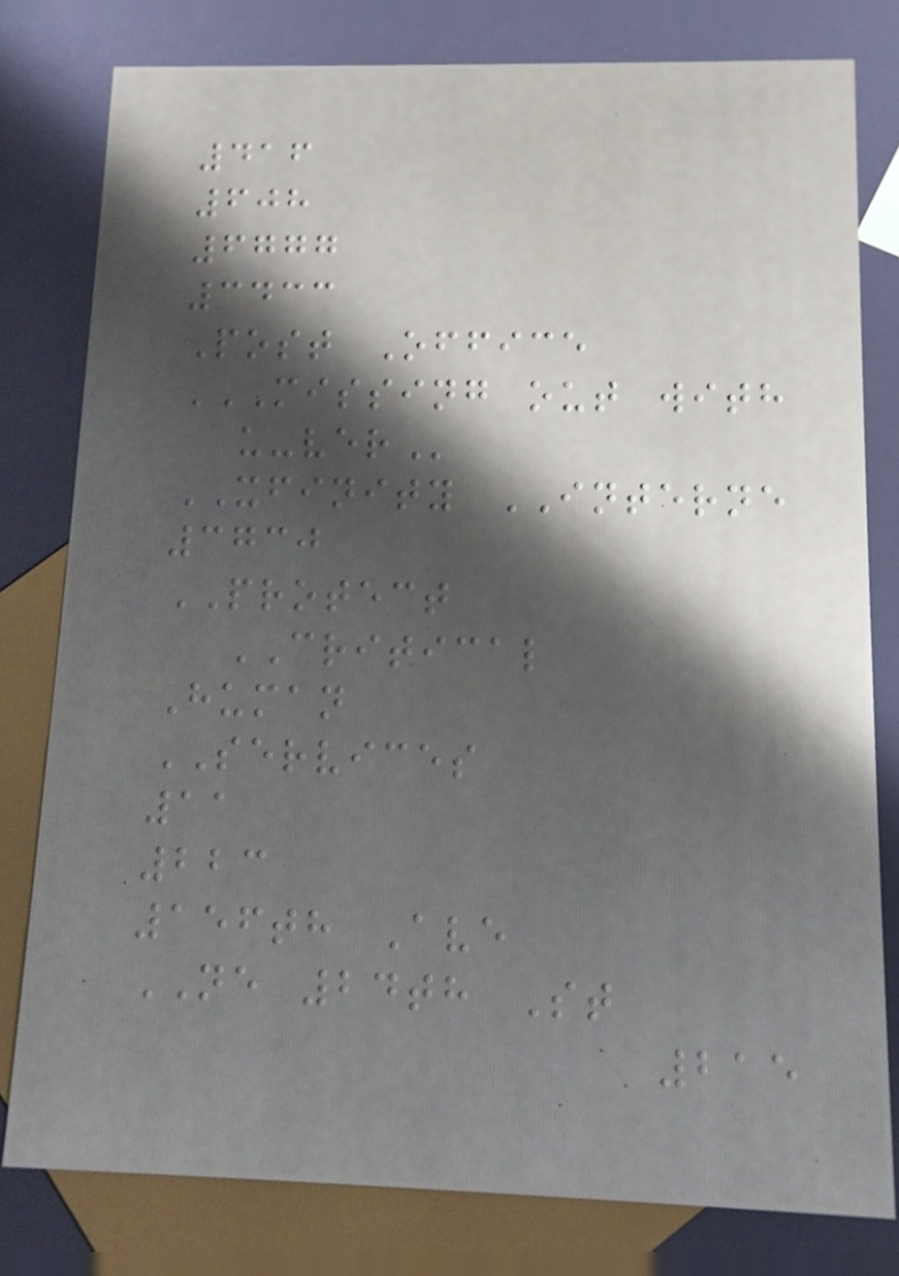416
608
6777
3433
Post Office
MISSING OUT WITH
U-VER
XFINITY INTERNE
3730
PROTECT
CRITICAL
Human
SERVICES
11
223
156th Ave
NE 24th St
215
